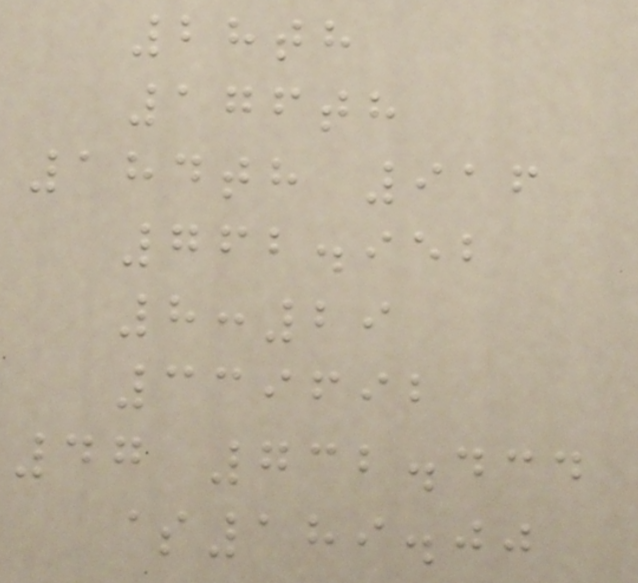28th
176th
184th 916
762.952
8:29
339692
47 732.434
$189.00
